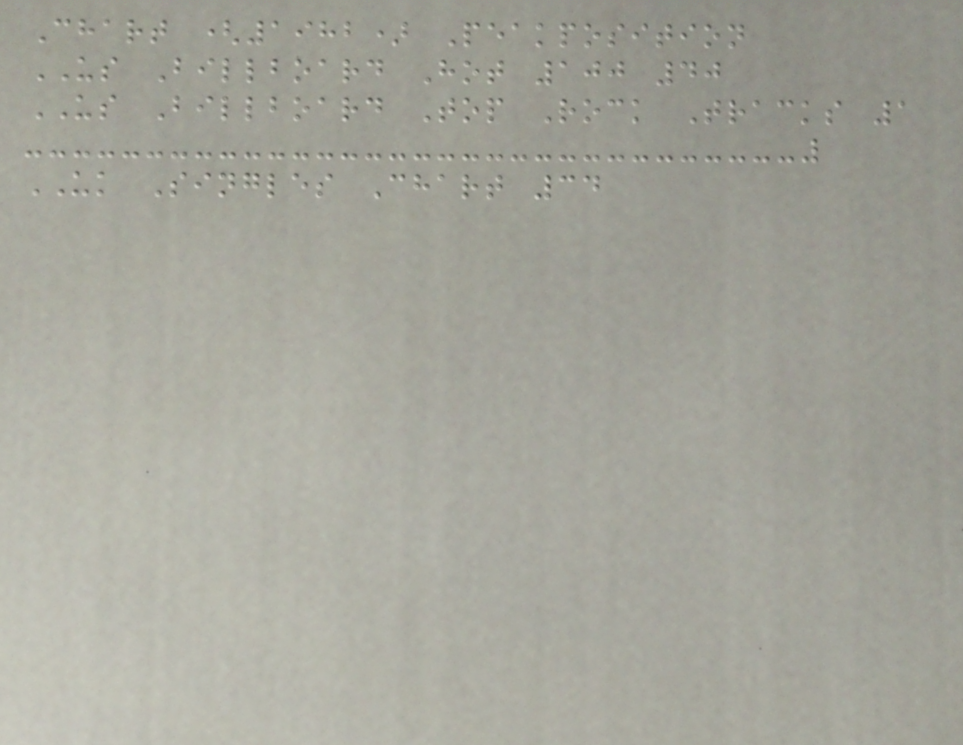Chart (1982) Peakposition
US Billboard Hot 100 40
US Billboard Top Rock Tracks 1
UK Singles Chart 34
